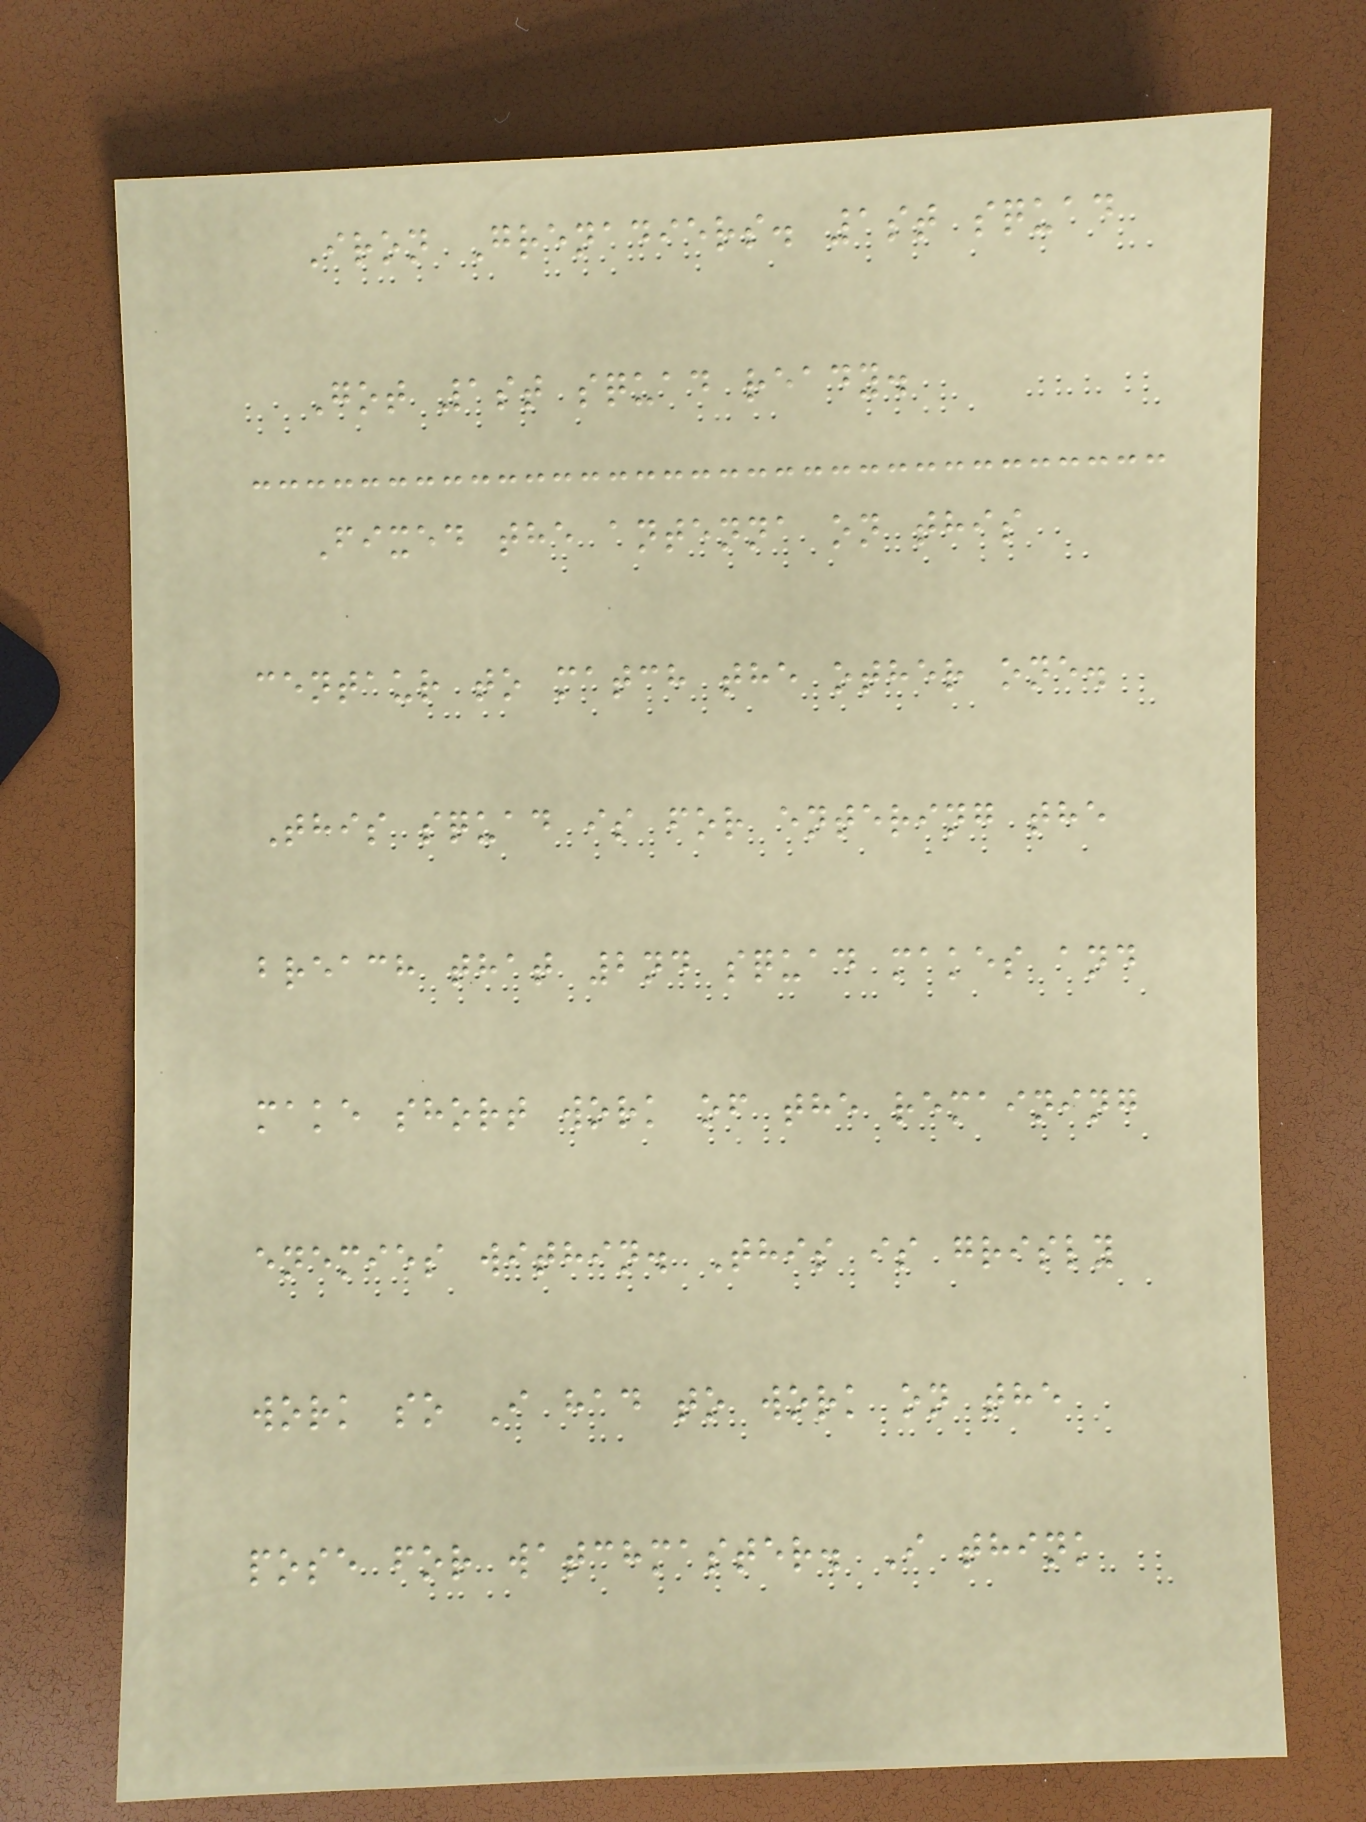Iron Grenadiers. 1st squad
Got 1st squad ready.
Fixed the antenna on this
centaur to match the other one.
This squad is for entering the
breach that 2nd squad makes and
make short work of the remaining
enemies within. This is grisly
work so I had to work on the
pose for watchmaster. I think
